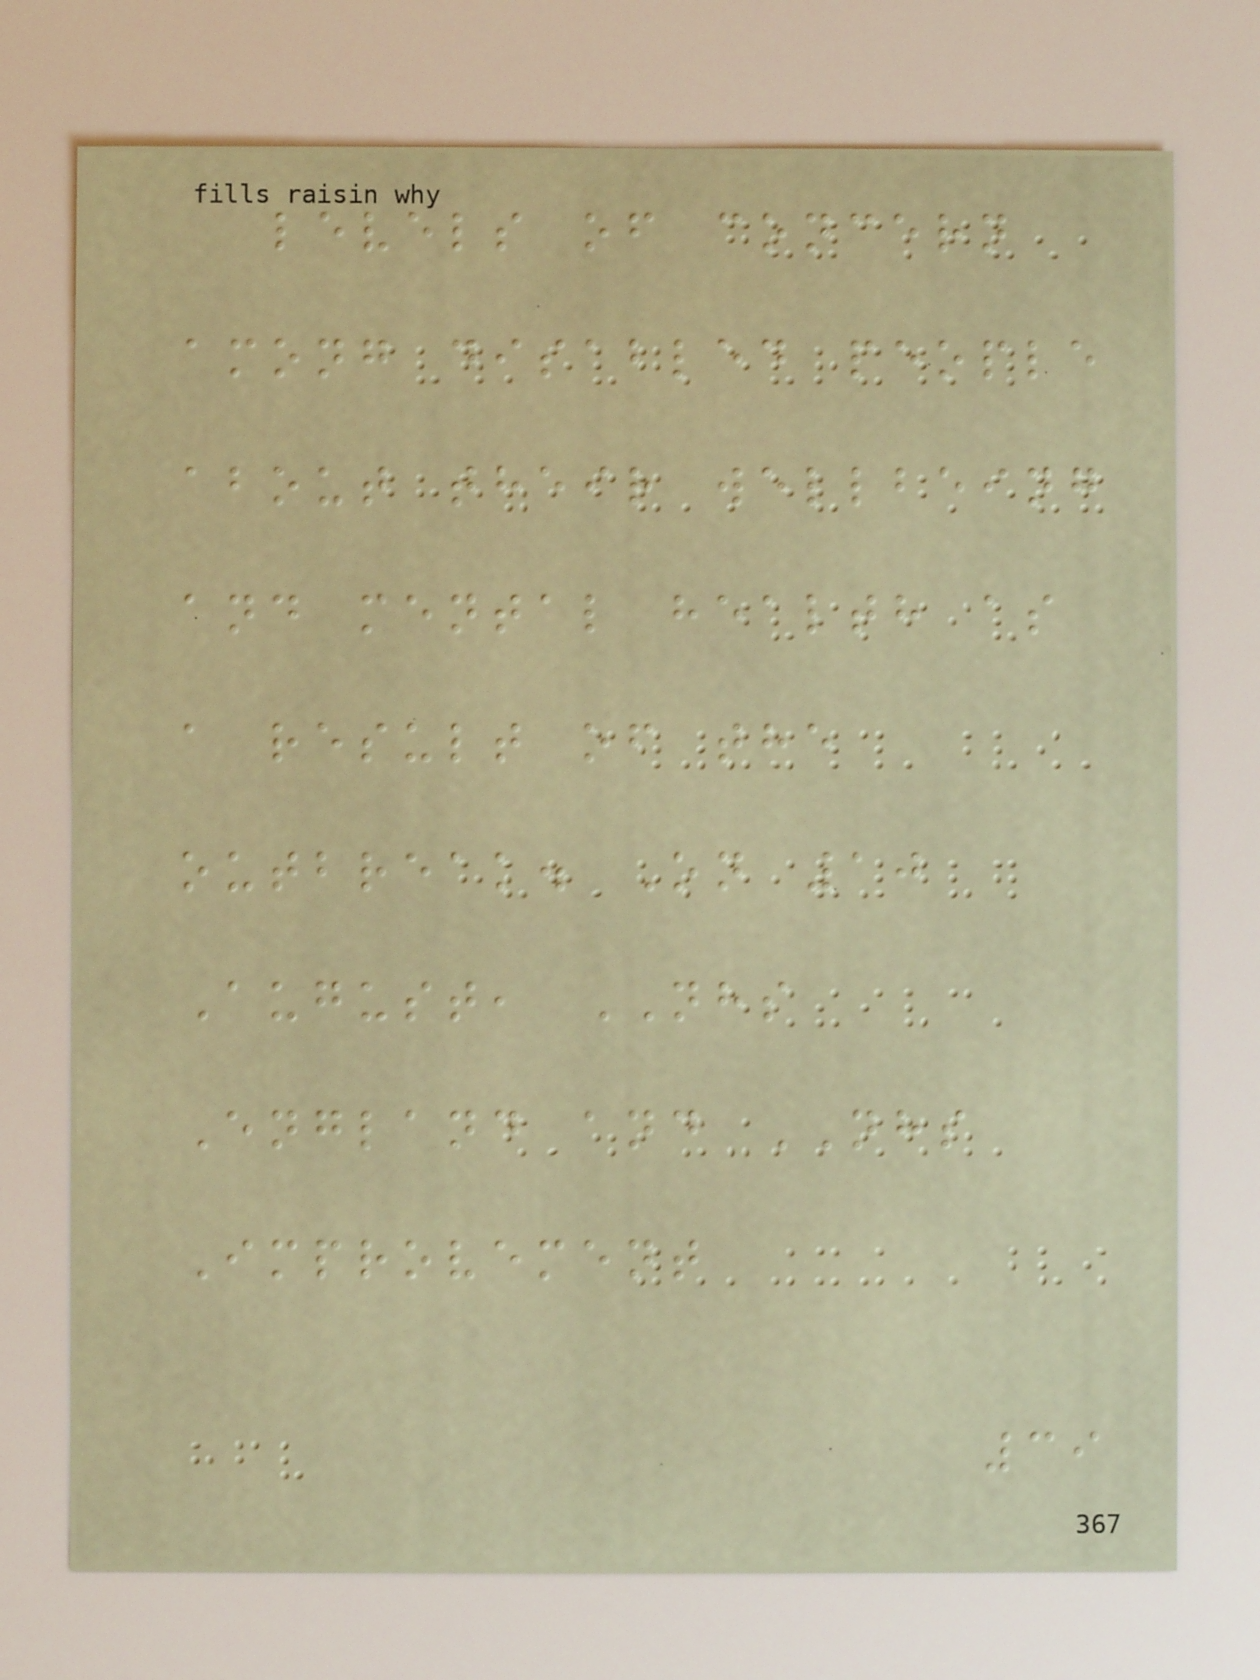levels of concern
among disabled people
about their wellbeing
and mental health as
a result of the
outbreak. On 10
August, NHS
England and NHS
Improvement
39
